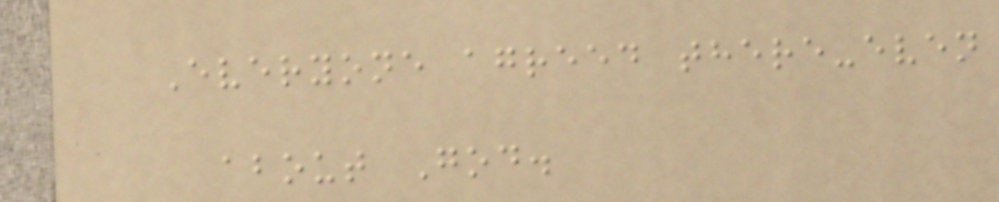Everyone agreed there-even
about God.
